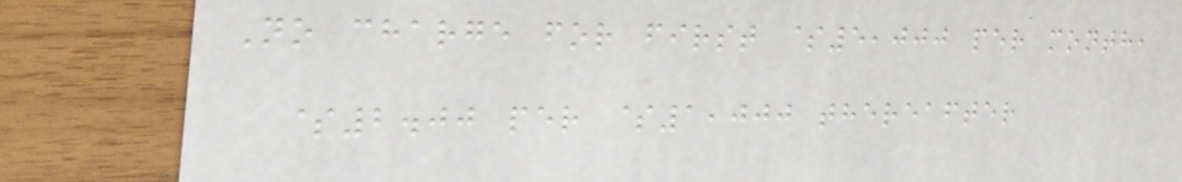No charge for first $5,000 per month,
$2.00 per $1,000 thereafter
